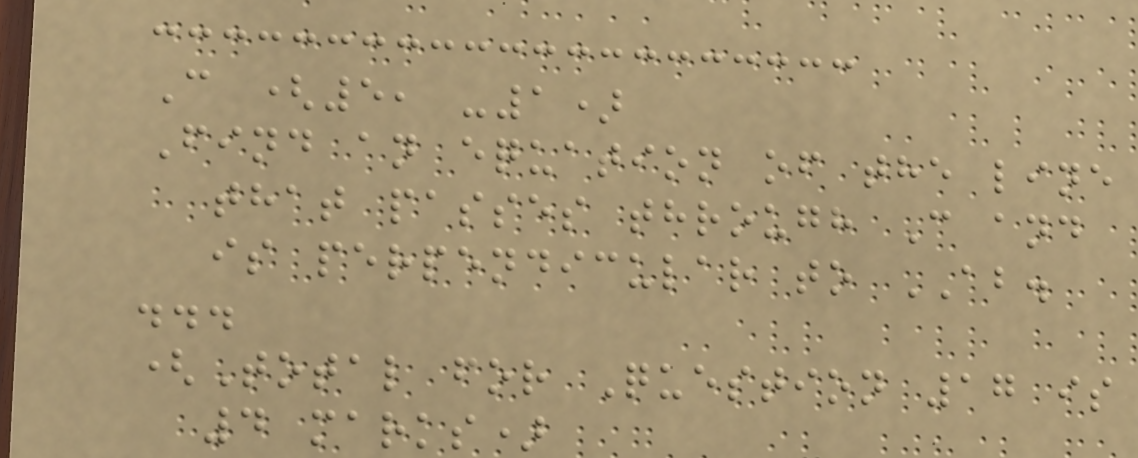C (5, -1)
Find an equation of the line
that passes through C and
is perpendicular to AB.
...
(Total for Question 17 is
4 marks)
